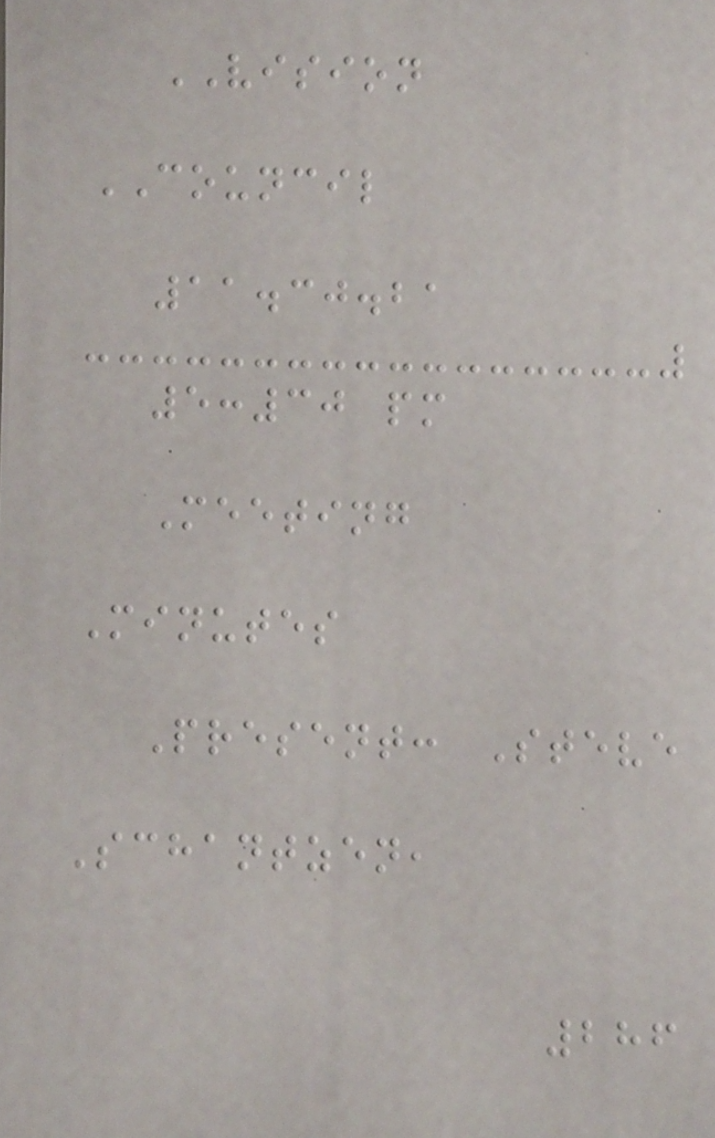VISION
COUNCIL
11.30.21
5:30 pm
Meeting
Minutes
Present: Steve
Schantzen,
286
